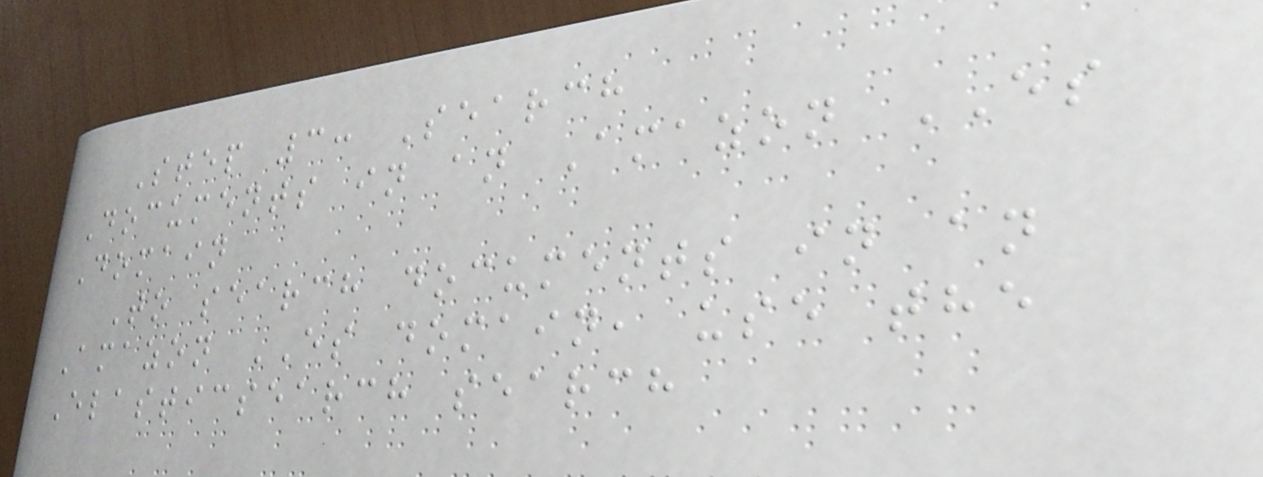Step 3: Search
Documents in an Amazon ES
Domain
To search documents in an
Amazon ES domain, use the
Elasticsearch search
